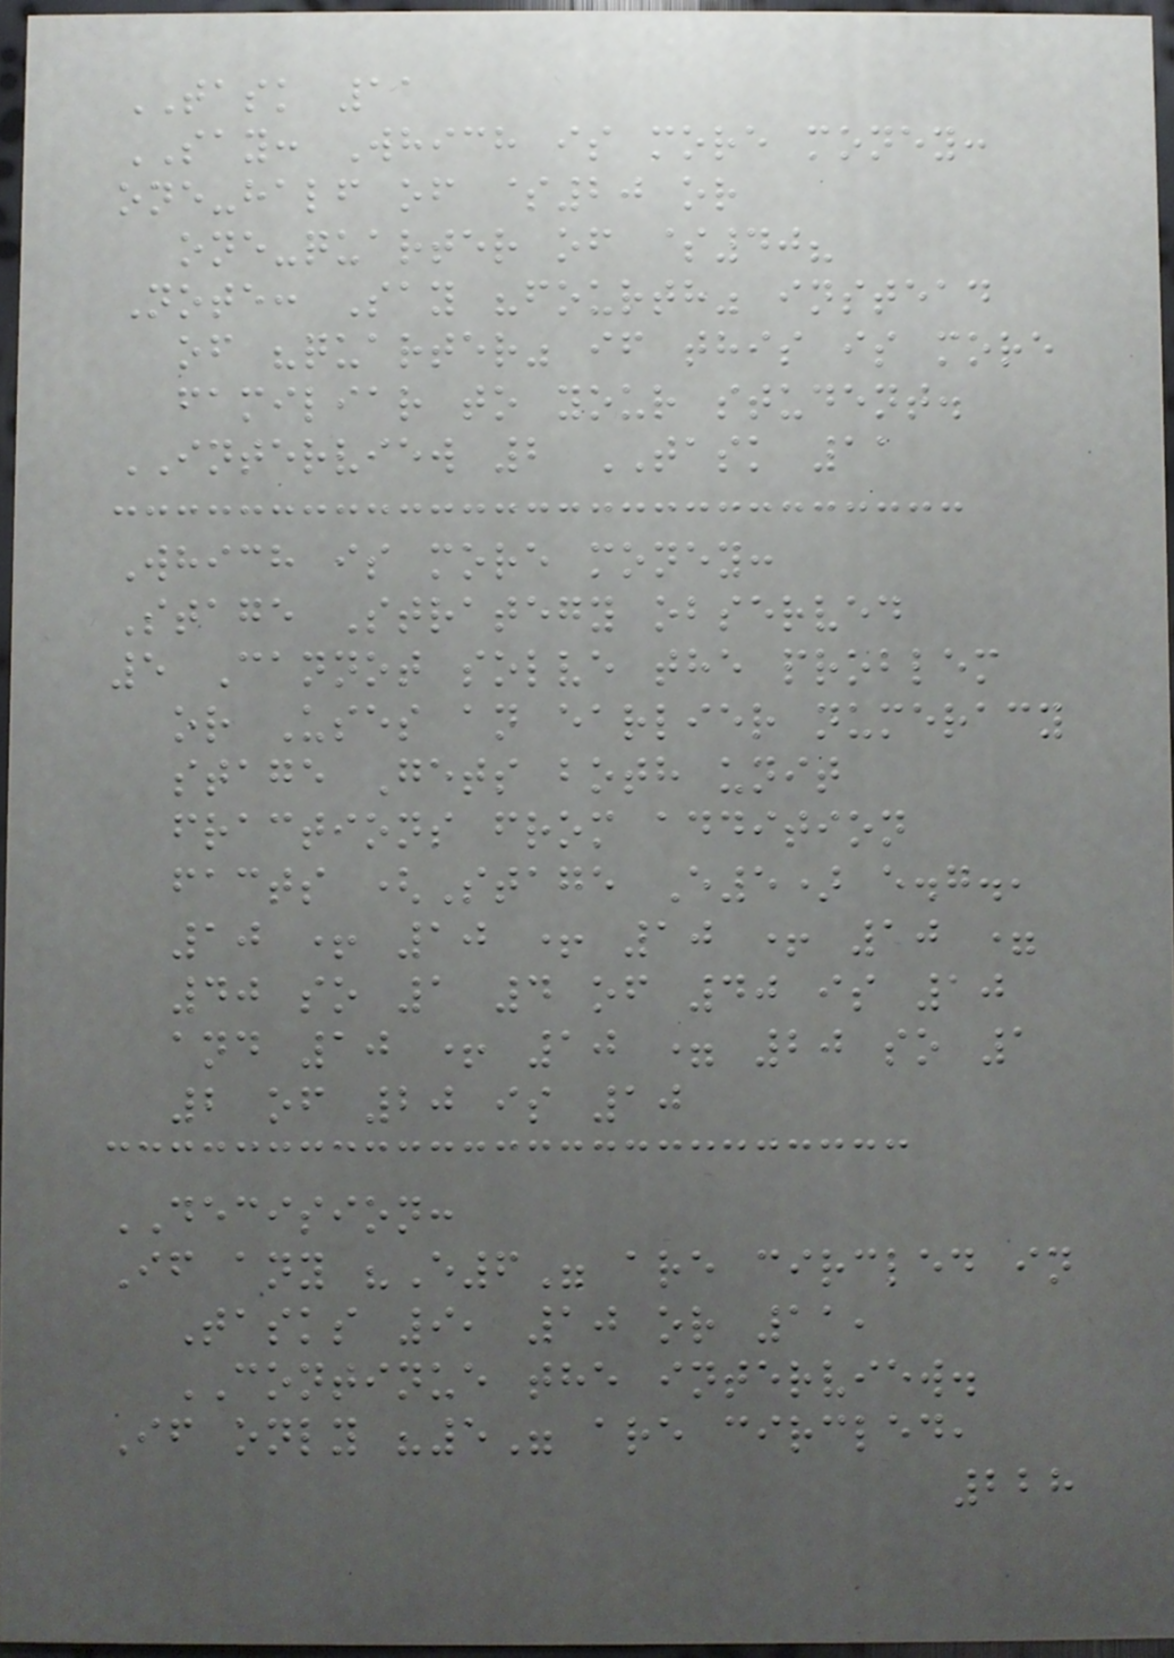TASK 11
SAY: Which is more money:
one-half of $20 or
one-quarter of $40?
Note: Say "fourth" instead
of "quarter" if this is more
familiar to your student.
INTERVIEW 2 TASK 11
Which is more money:
Stage Strategy observed
5 Cannot solve the problem
or Uses an earlier numeracy
stage Gets both unit
fractions from addition
facts (Stage E5) e.g.,
10 + 10 + 10 + 10 =
40 so 1 4 of 40 is 10
and 10 + 10 = 20 so 1
2 of 20 is 10
DECISION:
If any "E6" are circled in
Tasks 9, 10 or 11,
CONTINUE the interview.
If only "5" are circled,
228
